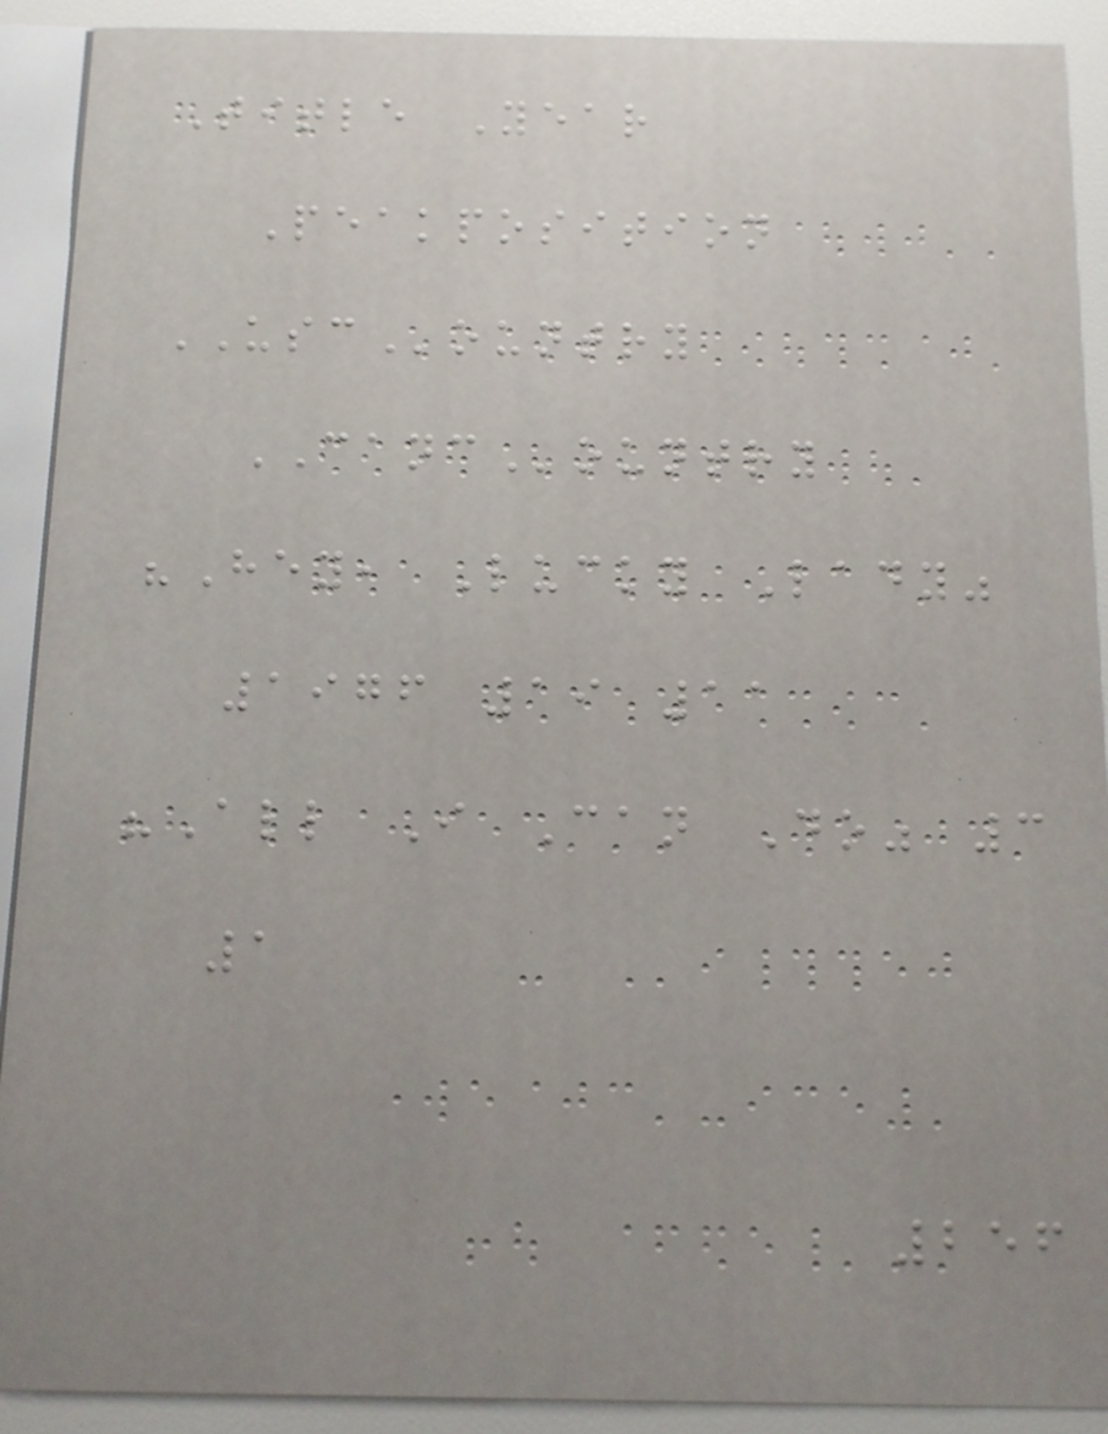Title Year
Peakposition
USCountry
CANCountry
"Hey, Lucky Lady"
1976 19 11
"All I Can Do" 3
1
256
